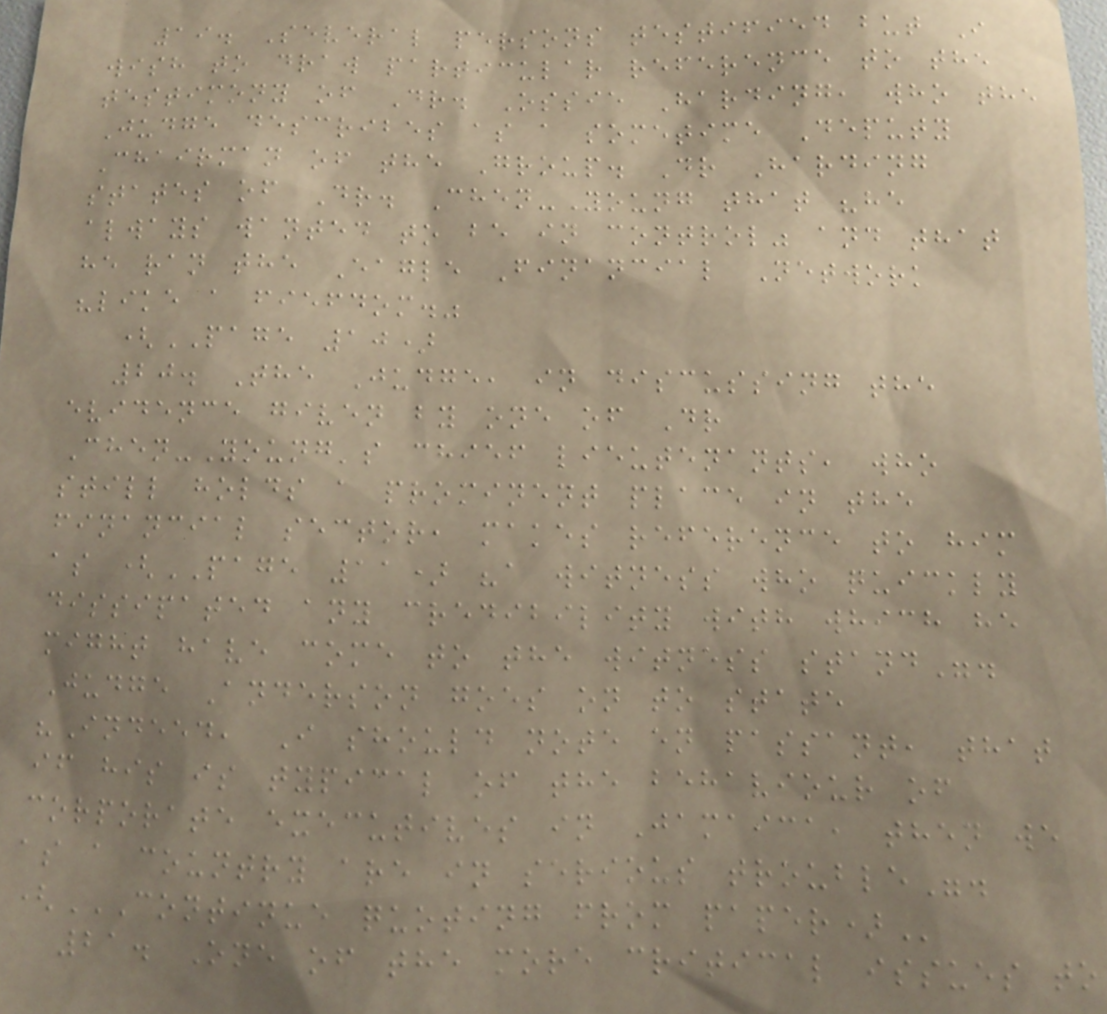19. Several persons testified but I
wish to draw particular reference to the
testimony of Dr. Ossie Harding, who the
Judge describes as a sometime Deputy
Chairman of the Group. Dr Harding
states of Dr. Chen-Young that "he
always wanted to be in control" and that
he ran the Eagle Financial Network
"like a fiefdom."
(PAGE 10)
20. The Judge, in discussing the
evidence given by one of Dr
Chen-Young's chief lieutenants, who
still holds a prominent place in the
financial sector, makes reference to him
as (PAGE 11) "a witness who quickly
dissipated any credibility with which he
might have come to the witness stand".
Judge Anderson goes on to state
"Indeed, I should note en passant, that
if his is typical of the behaviour of
corporate executives in Jamaica, then we
as a country are in serious trouble".
(CONTINUE QUOTING FROM PAPER)
21. One of the more critical issues to
